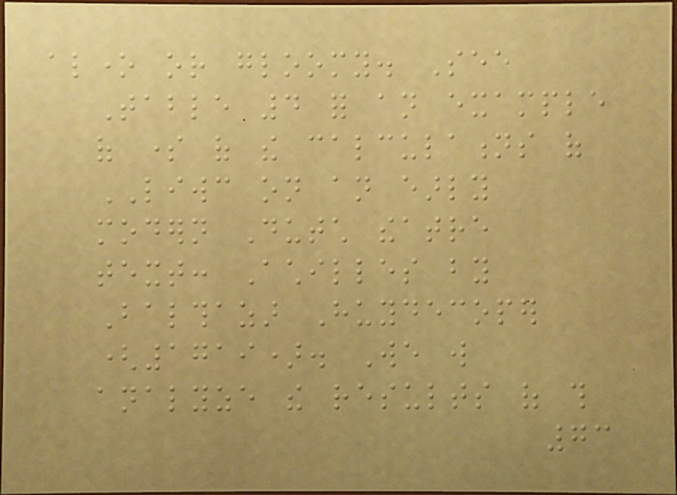alone or gloomy. See
Table 4 for an example
of some of the calculations of
LIWC on an early
modern Dutch theatre
text: Achilles by
Balthazar Huydecoper
(1719). We will
analyze the results of this
73
